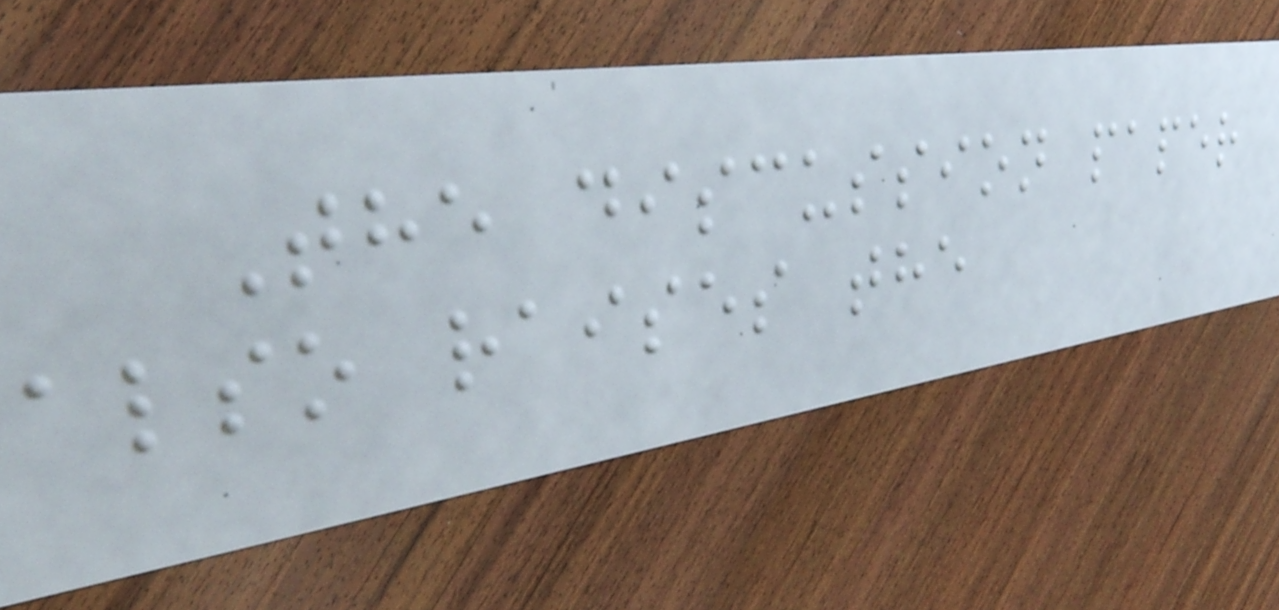The discussion paper
also raises the
